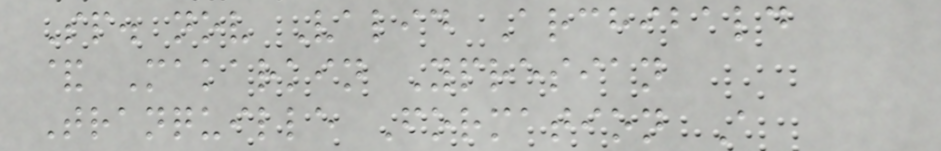Sp. nov Valid Archibald
& Makarkin Ypresian
Tranquille Formation A
